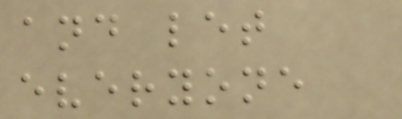and let
everyone
